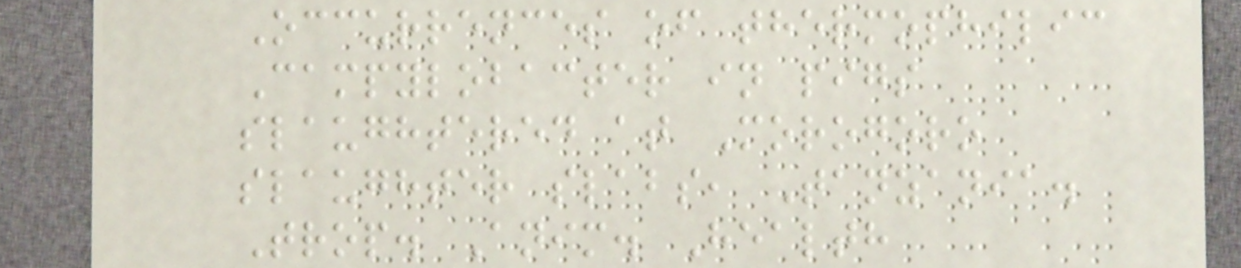Occurrences of thermophilic
Campylobacter in pigs
slaughtered at Morogoro
slaughter slabs, Tanzania.
Trop. Anim. Health
